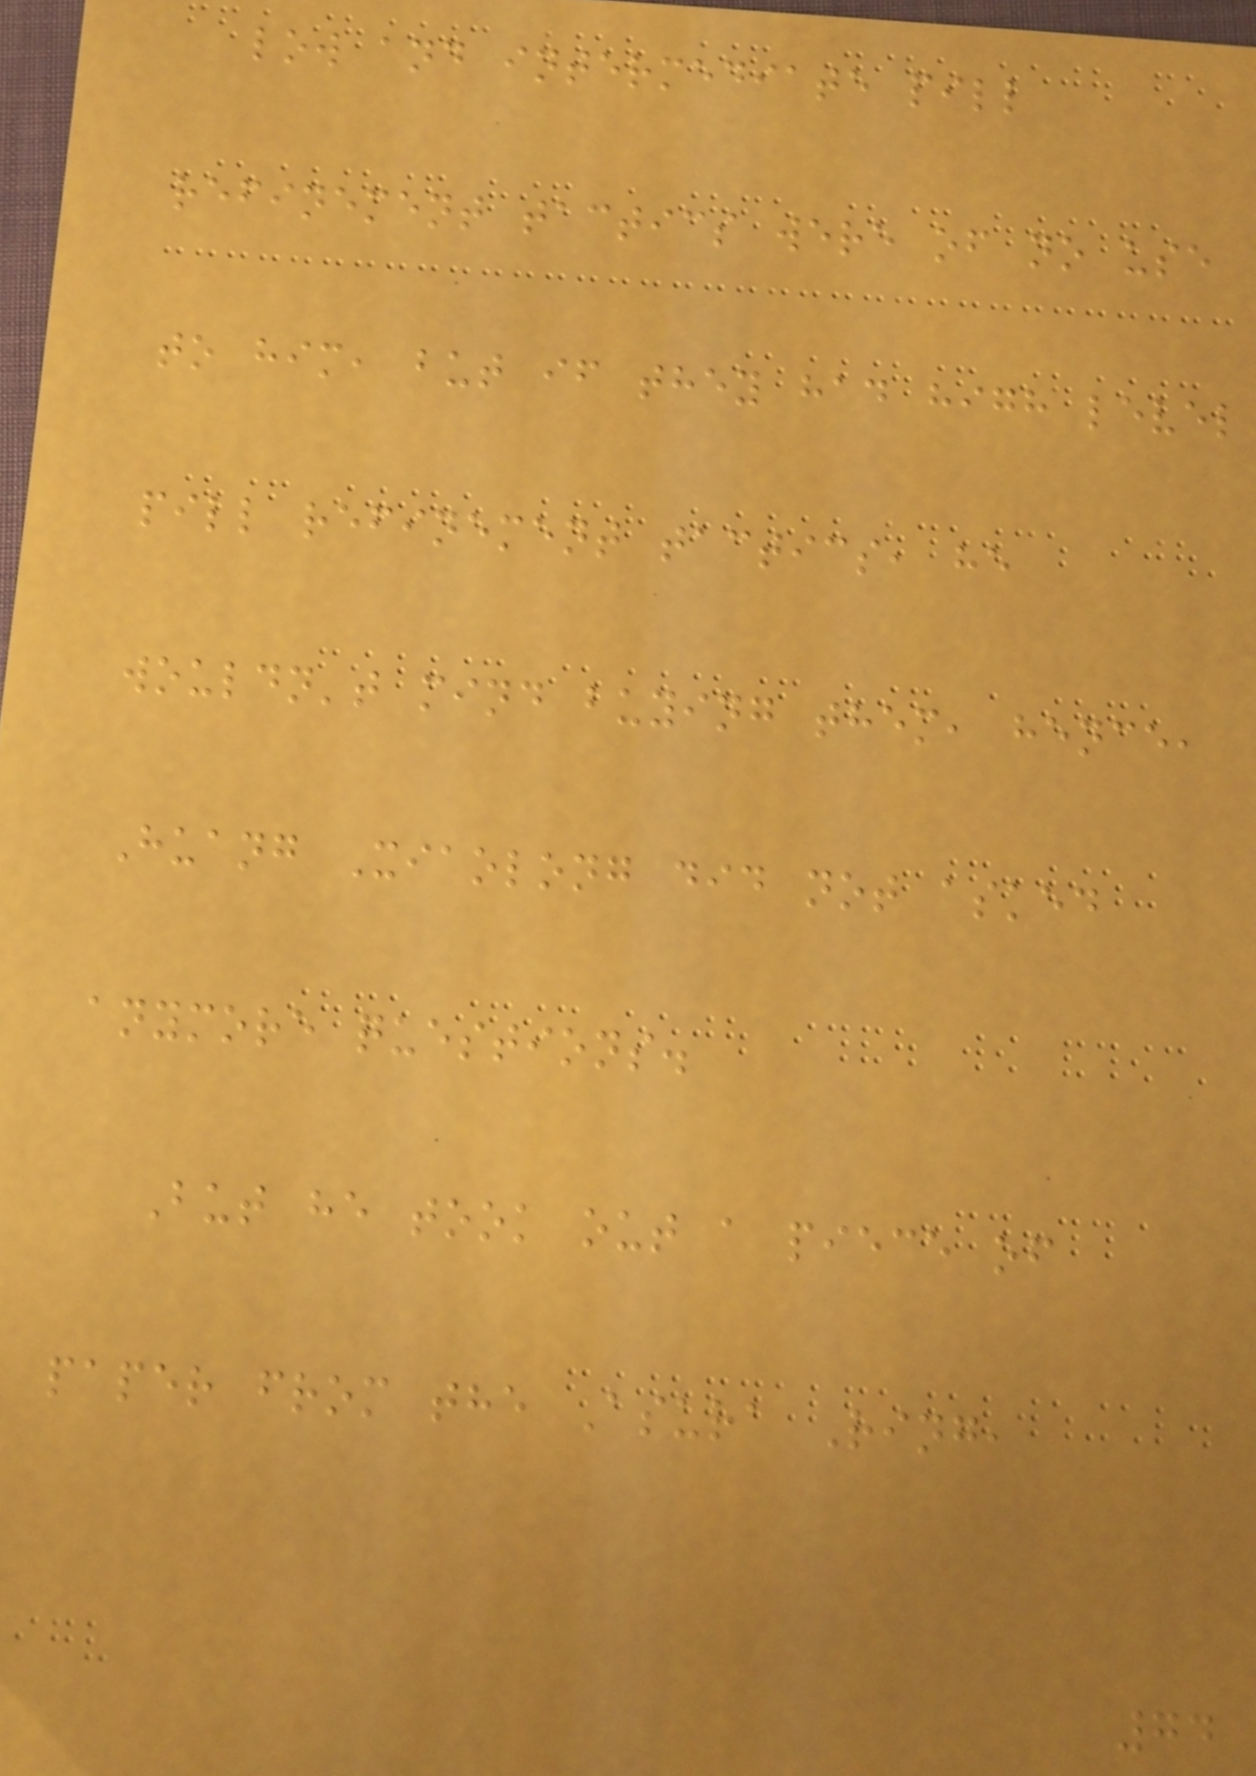low and intermediate pill
refinement tactics were of no use
to him, but if they had high level
pill refinement tactics, he
wouldn't mind buying them, hence,
Huang Xiaolong did not asked
anymore questions.
But he took out a piece of
paper from the Asura Ring,
74
